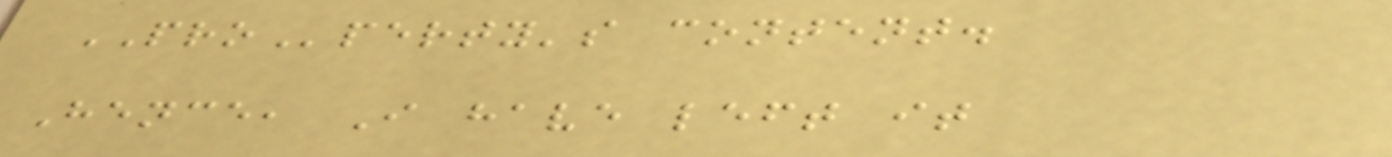PROperty's content.
Hence, I have left it
